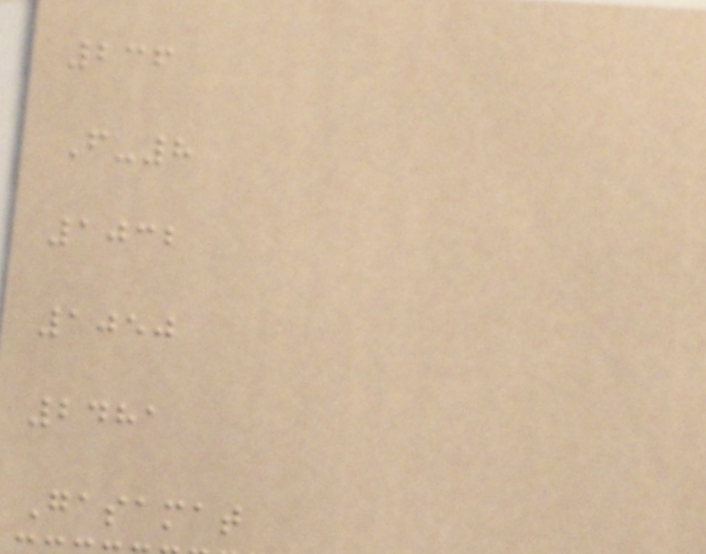236
F-8
1032
1050
2481
Gasamat
